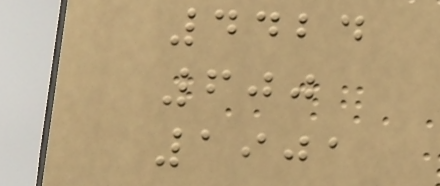4424
600
1901
